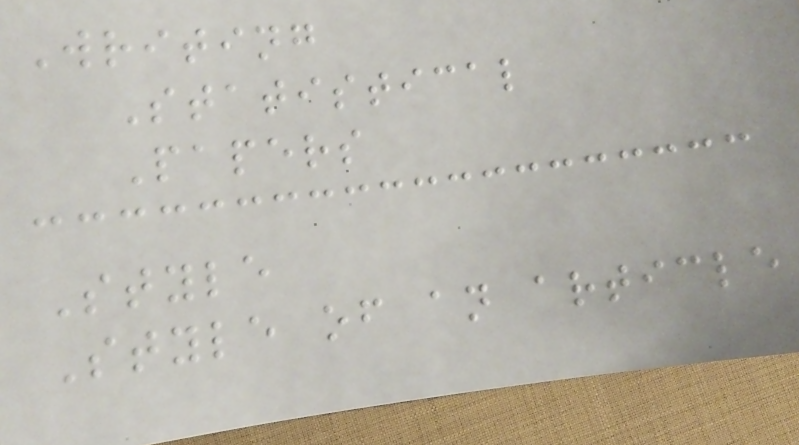Writing
Statistical
Papers
Style
Style of an article
